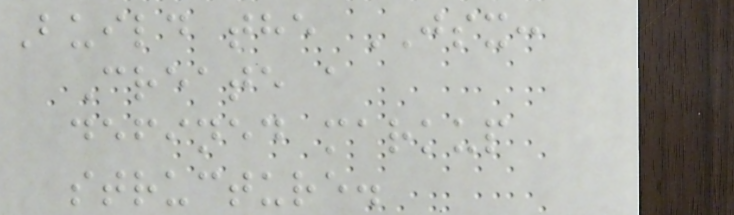Build the JSX:
Create a
defined markup
structure.
